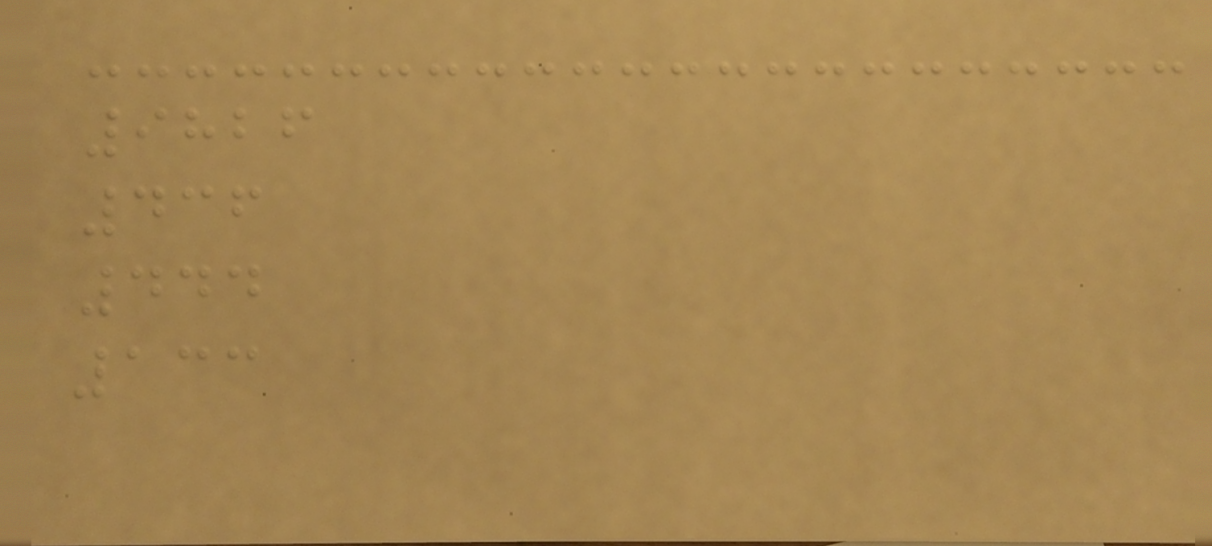9826
436
444
133
